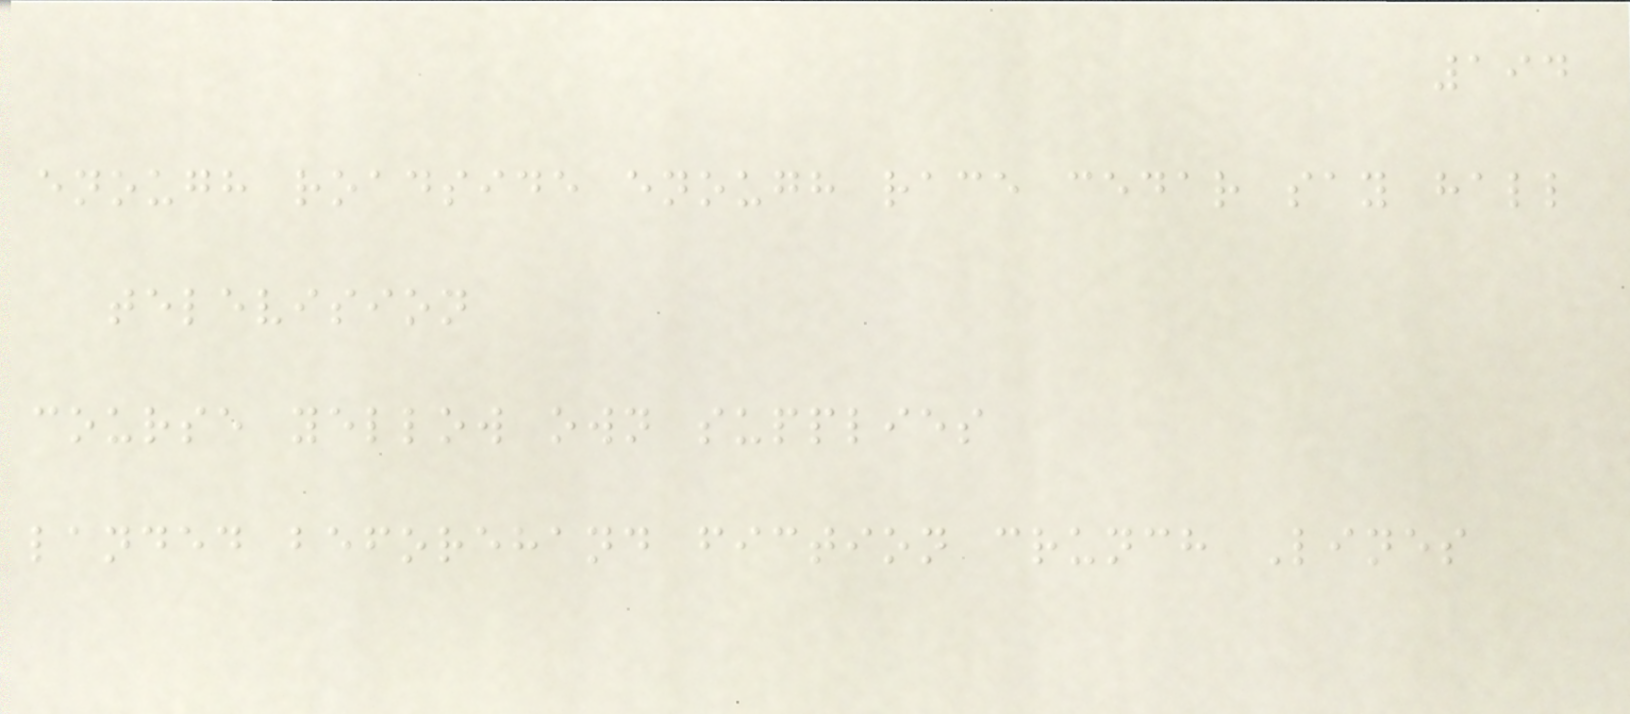194
enough roadside enough race cedar say hall
television
course yellow own supplies
landed beforehand fiction crunch Lines
